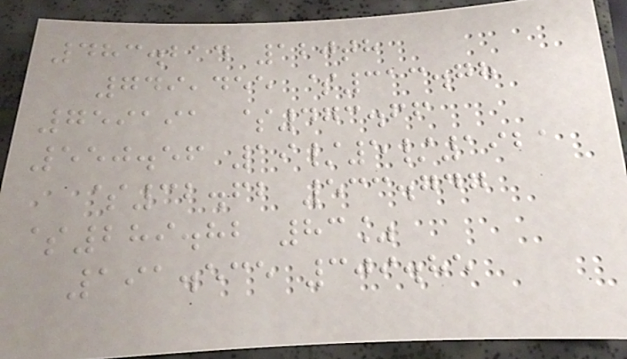483.214 120th
749,455 $313.78
759191 $473.66
550.56 19/5/1921
$32.62 533.747
$289.82 83%
191.535 309.85
